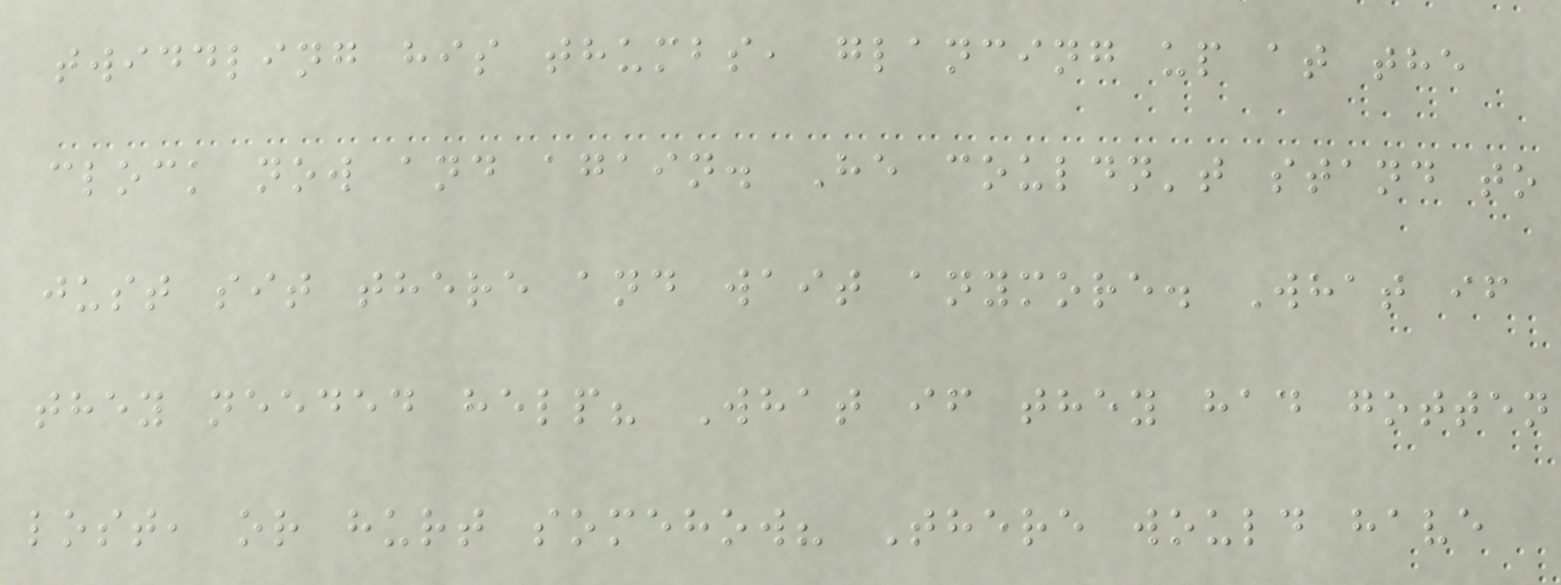twiddling his thumbs, glancing up at the
clock now and again. He couldn't stand to
just sit there and wait anymore. What if
they needed help? What if they had gotten
lost, or hurt somehow? There would have
